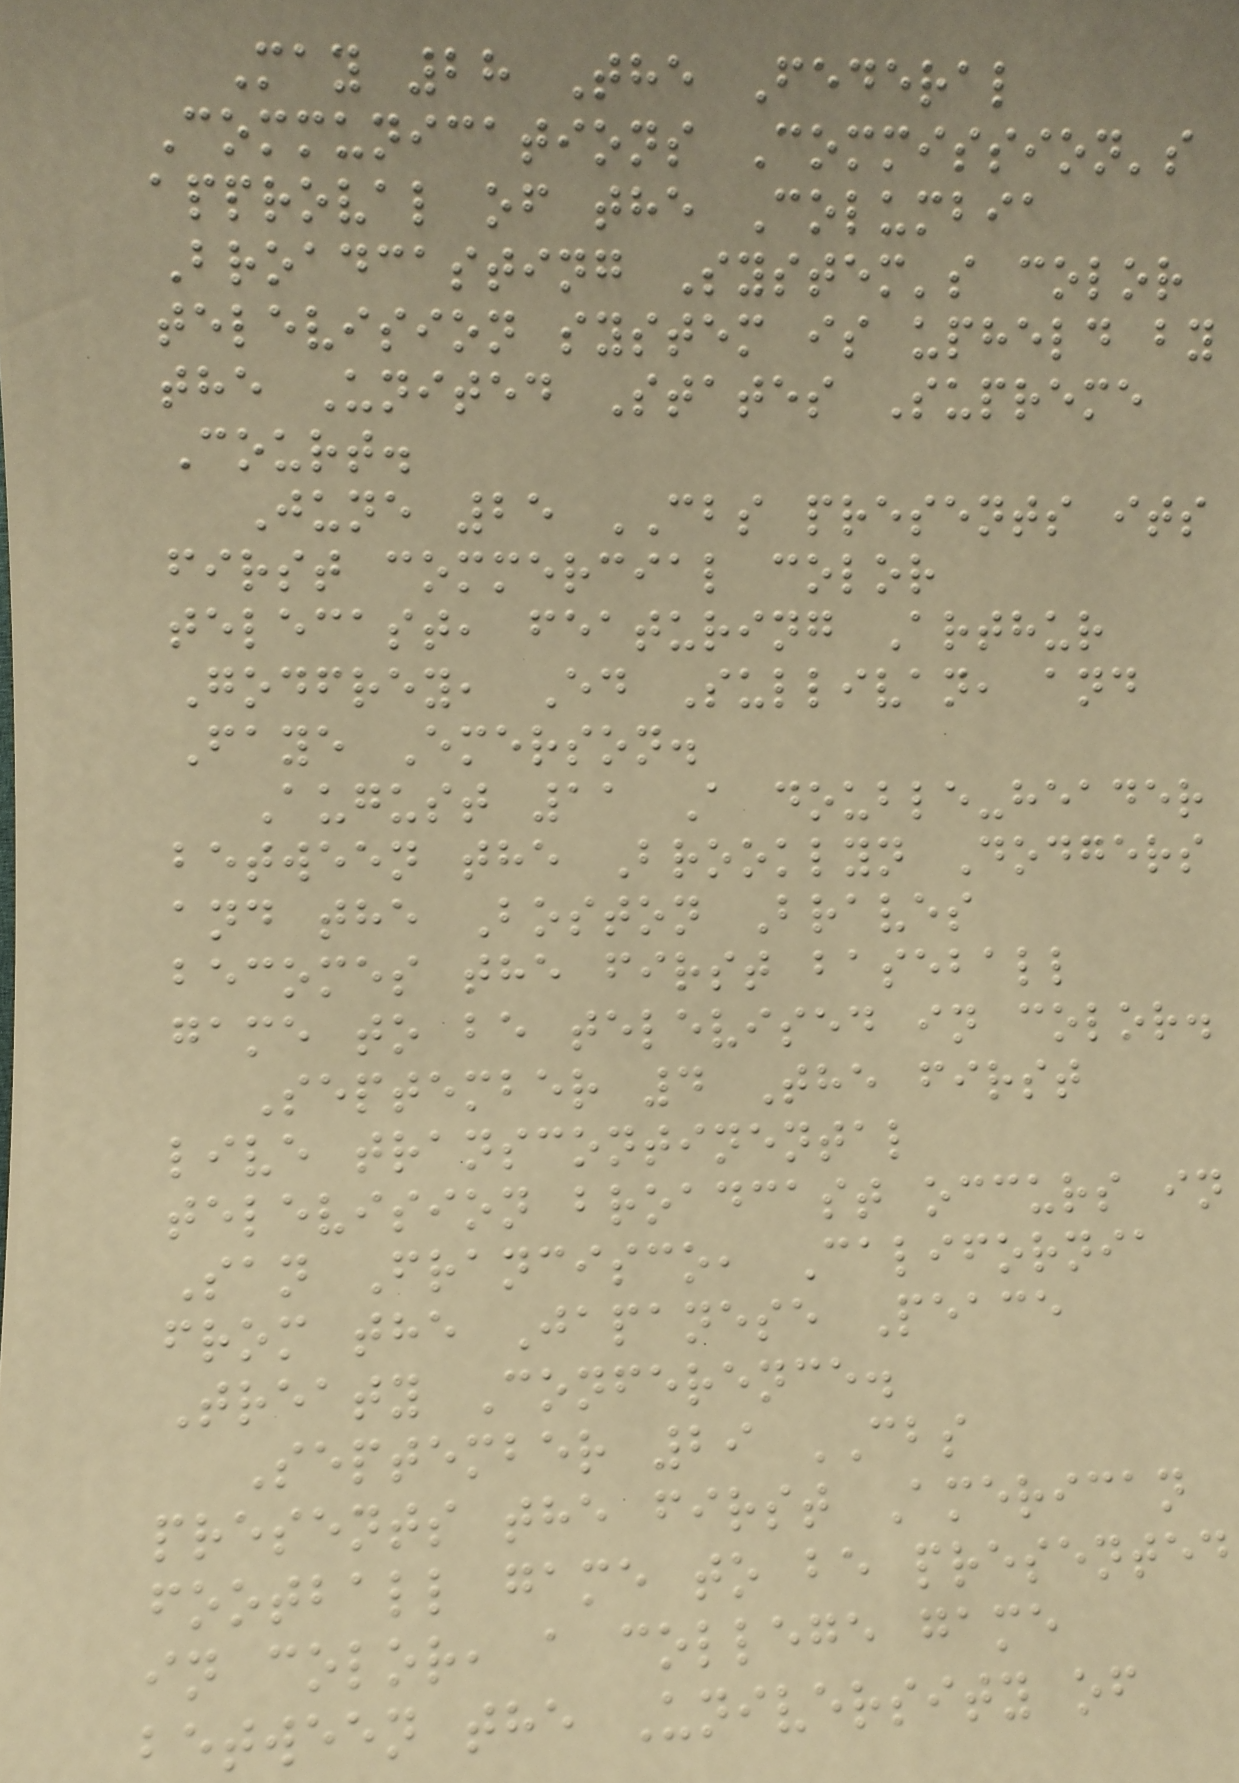May 28 The Federal
Communications Commission's
approval of the Columbia
Broadcasting System's color
television system is upheld by
the United States Supreme
Court.
June 25 CBS presents its
first commercial color
telecast, featuring Arthur
Godfrey, Ed Sullivan, and
Faye Emerson.
August 11 A double-header
between the Brooklyn Dodgers
and the Boston Braves
becomes the first baseball
game to be televised in color.
September 4 The first
live transcontinental
television broadcast occurs in
San Francisco, California
from the Japanese Peace
Treaty Conference.
September 29 CBS
presents the first American
football game to be presented
in color, a college game
between the University of
